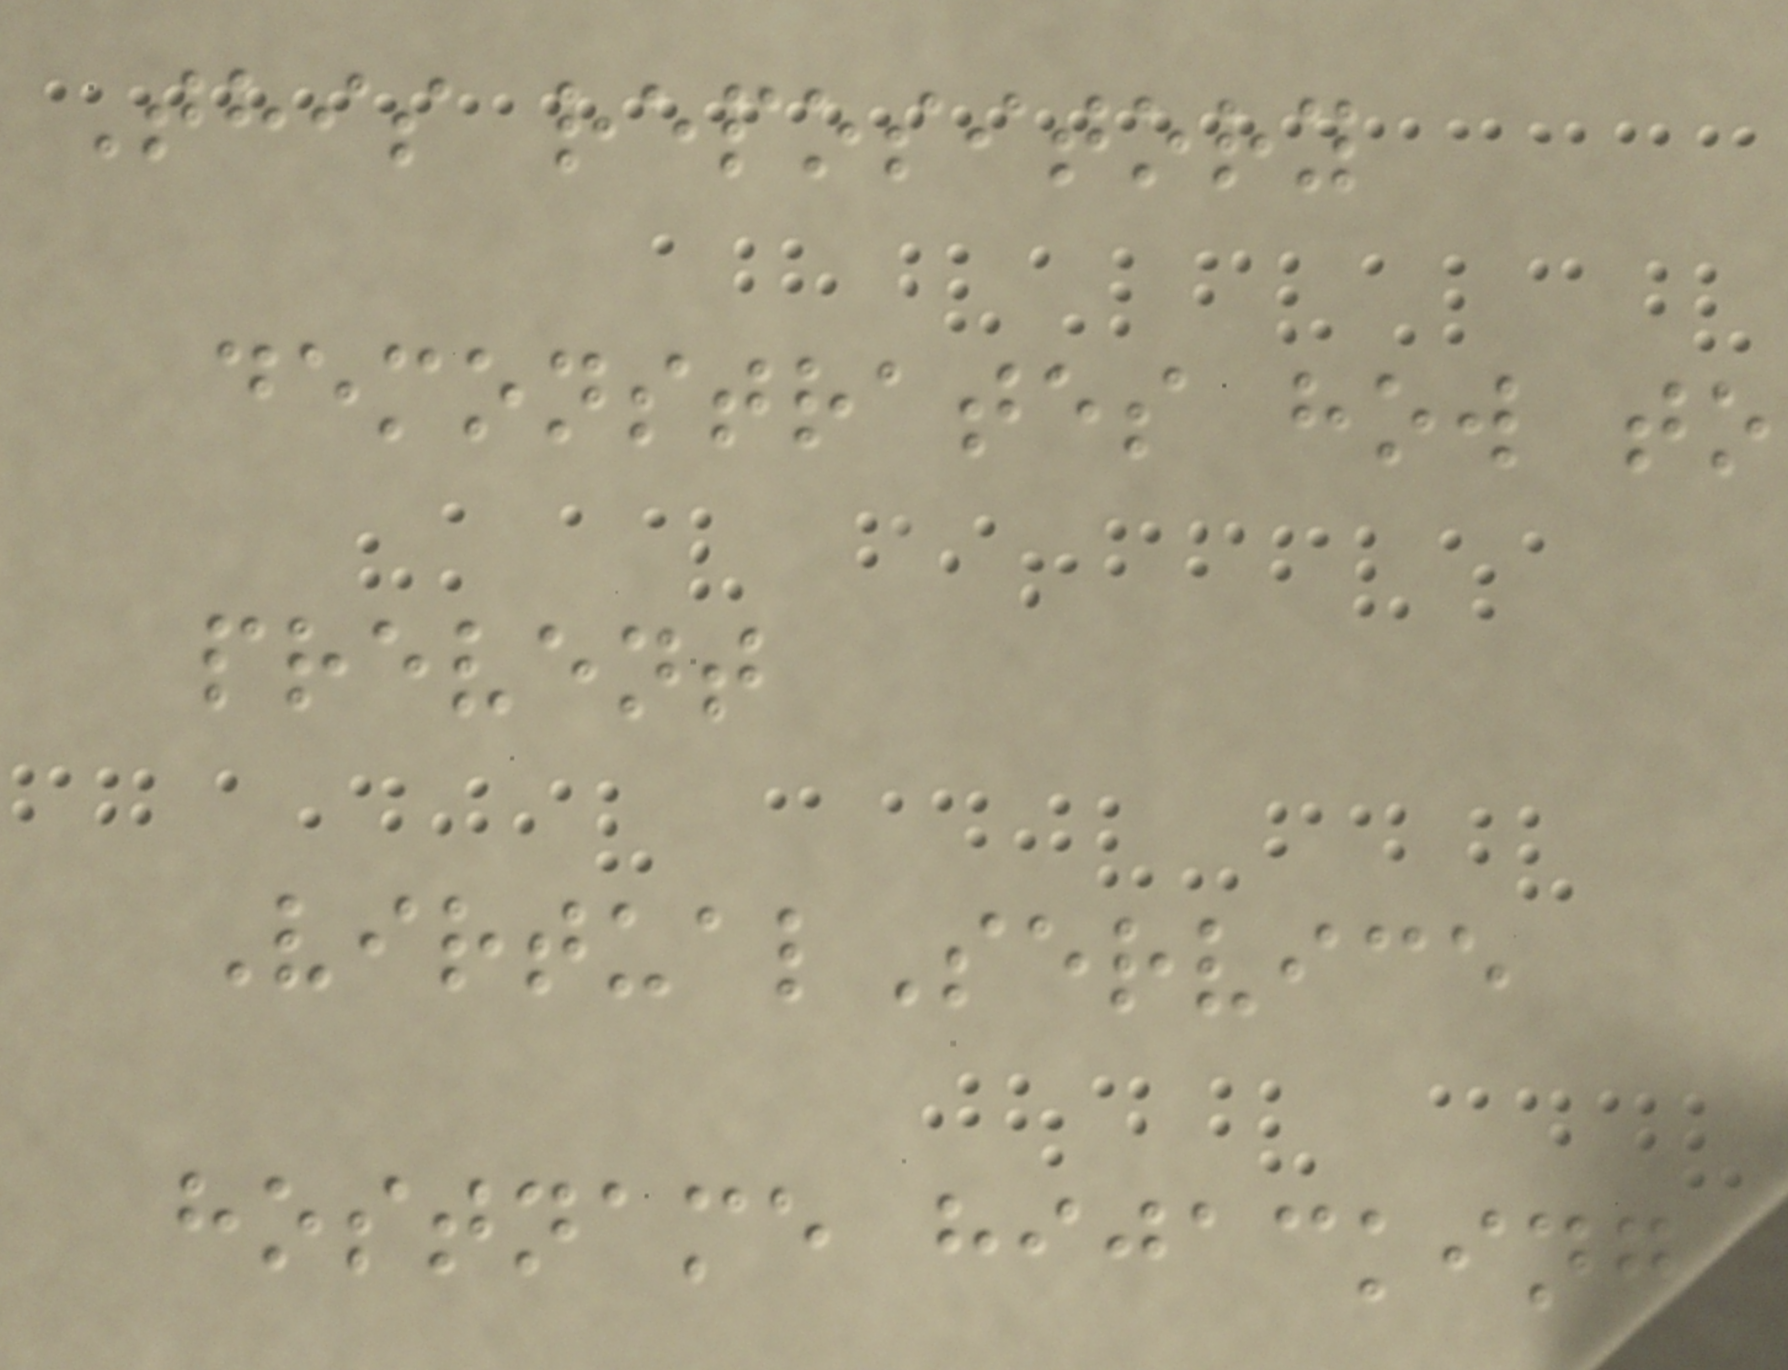This repository
demonstrates how to
prevent
VirtualService
hostname hijacking
